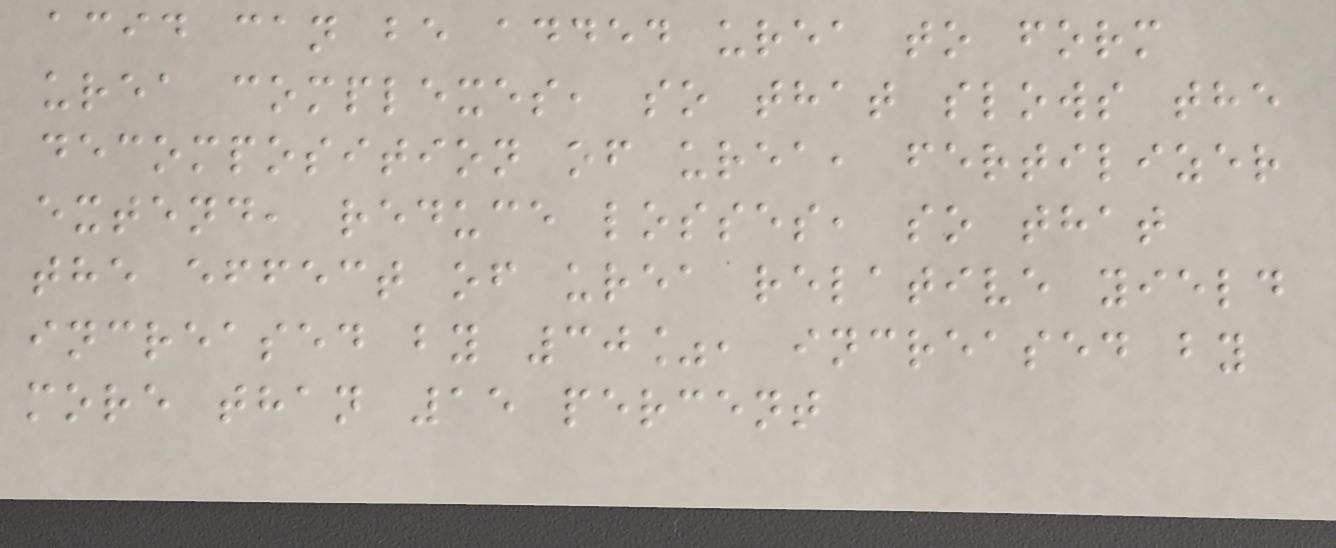acid can be added urea to form
urea complexes, so that slows the
decomposition of urea, fertilizer
extend, reduce losses, so that
the effect of urea relative yield
increased by 30%, increased by
more than 15 percent
